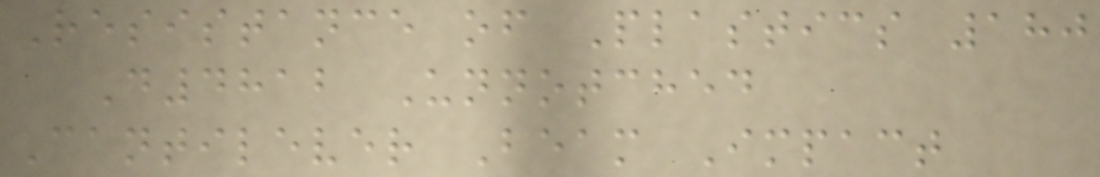Resistance of Plastics 180
D4812 Unnotched
Cantilever Beam Impact
